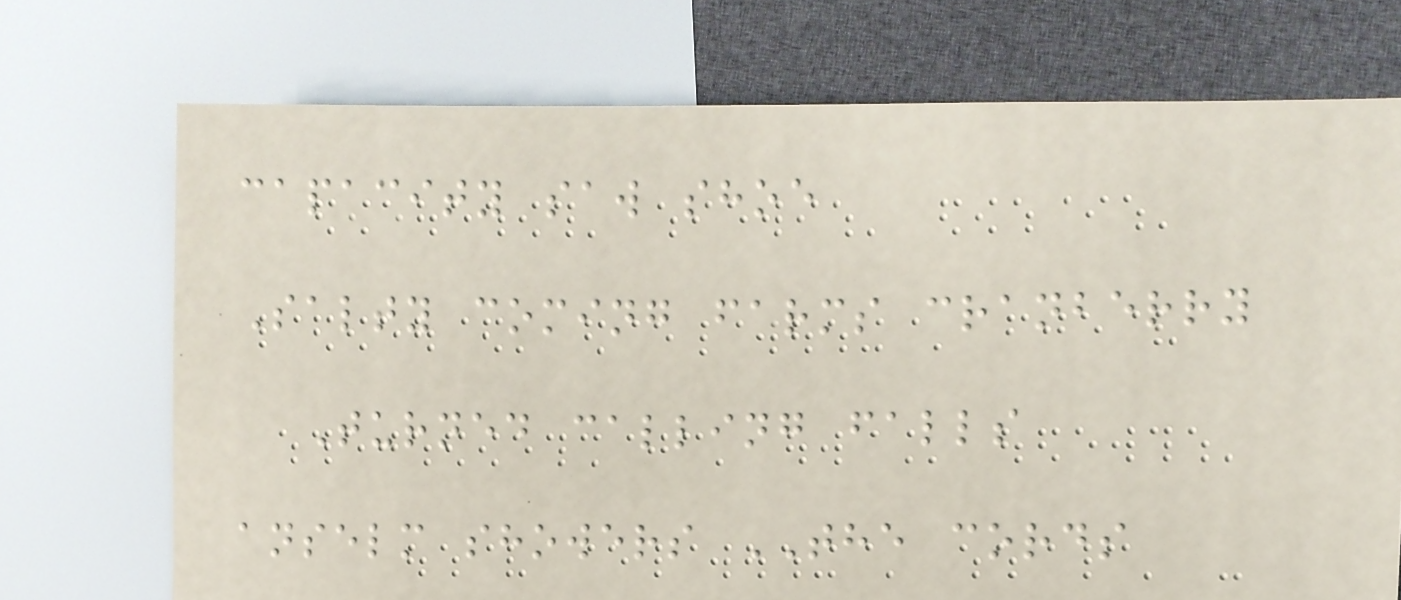capacity saw shoe
Salty coming farms cranberry
Turned calling falls
anselm showers THE cords
